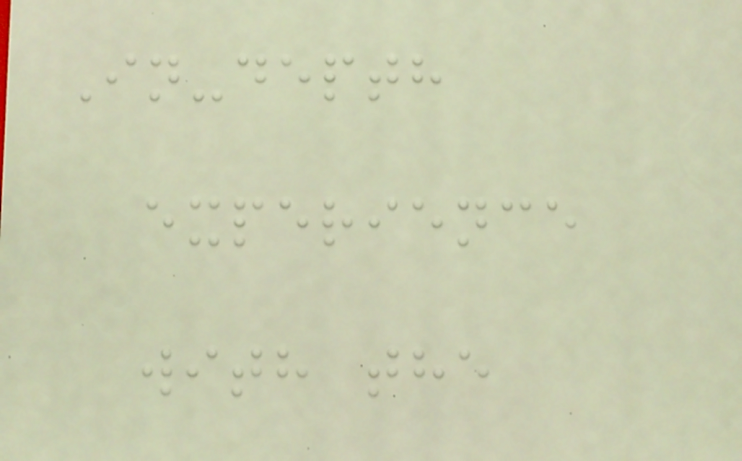In-depth
experience
with the
